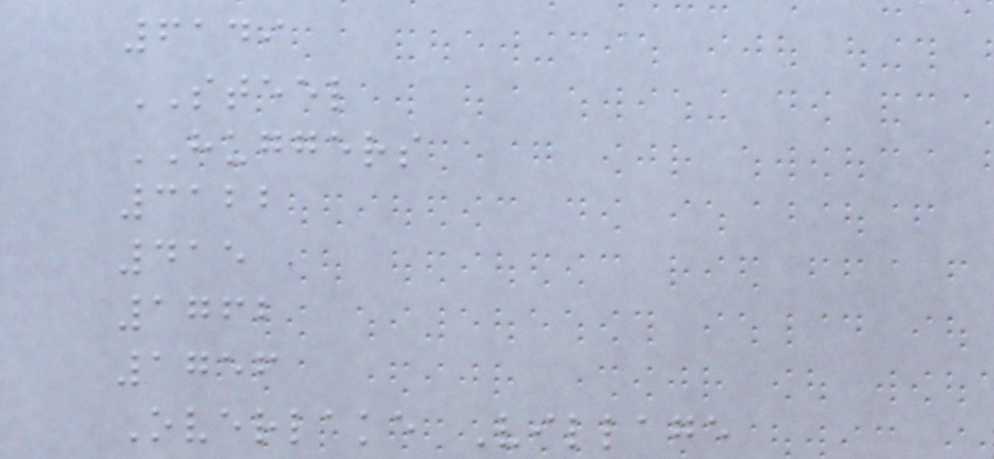6149
STEEL
HUGGERS
3122
415
1762
1756
Overlake Village
